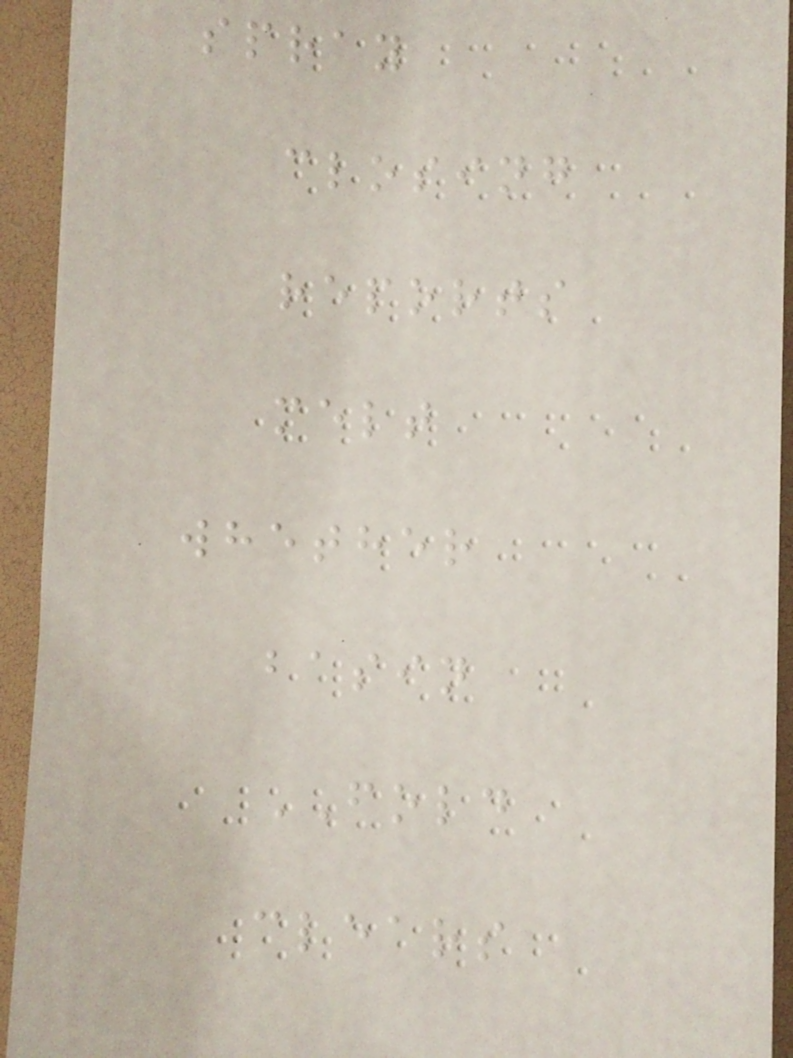spray
closing
reports
melt
whether
basin
FOLD
clears
